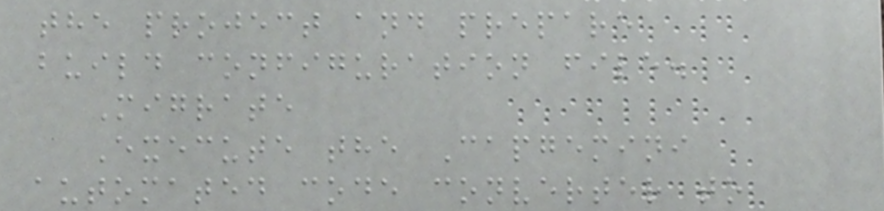the project and prepare
build configuration file.
Migrate
Execute the Capgemini
automated code converter to
